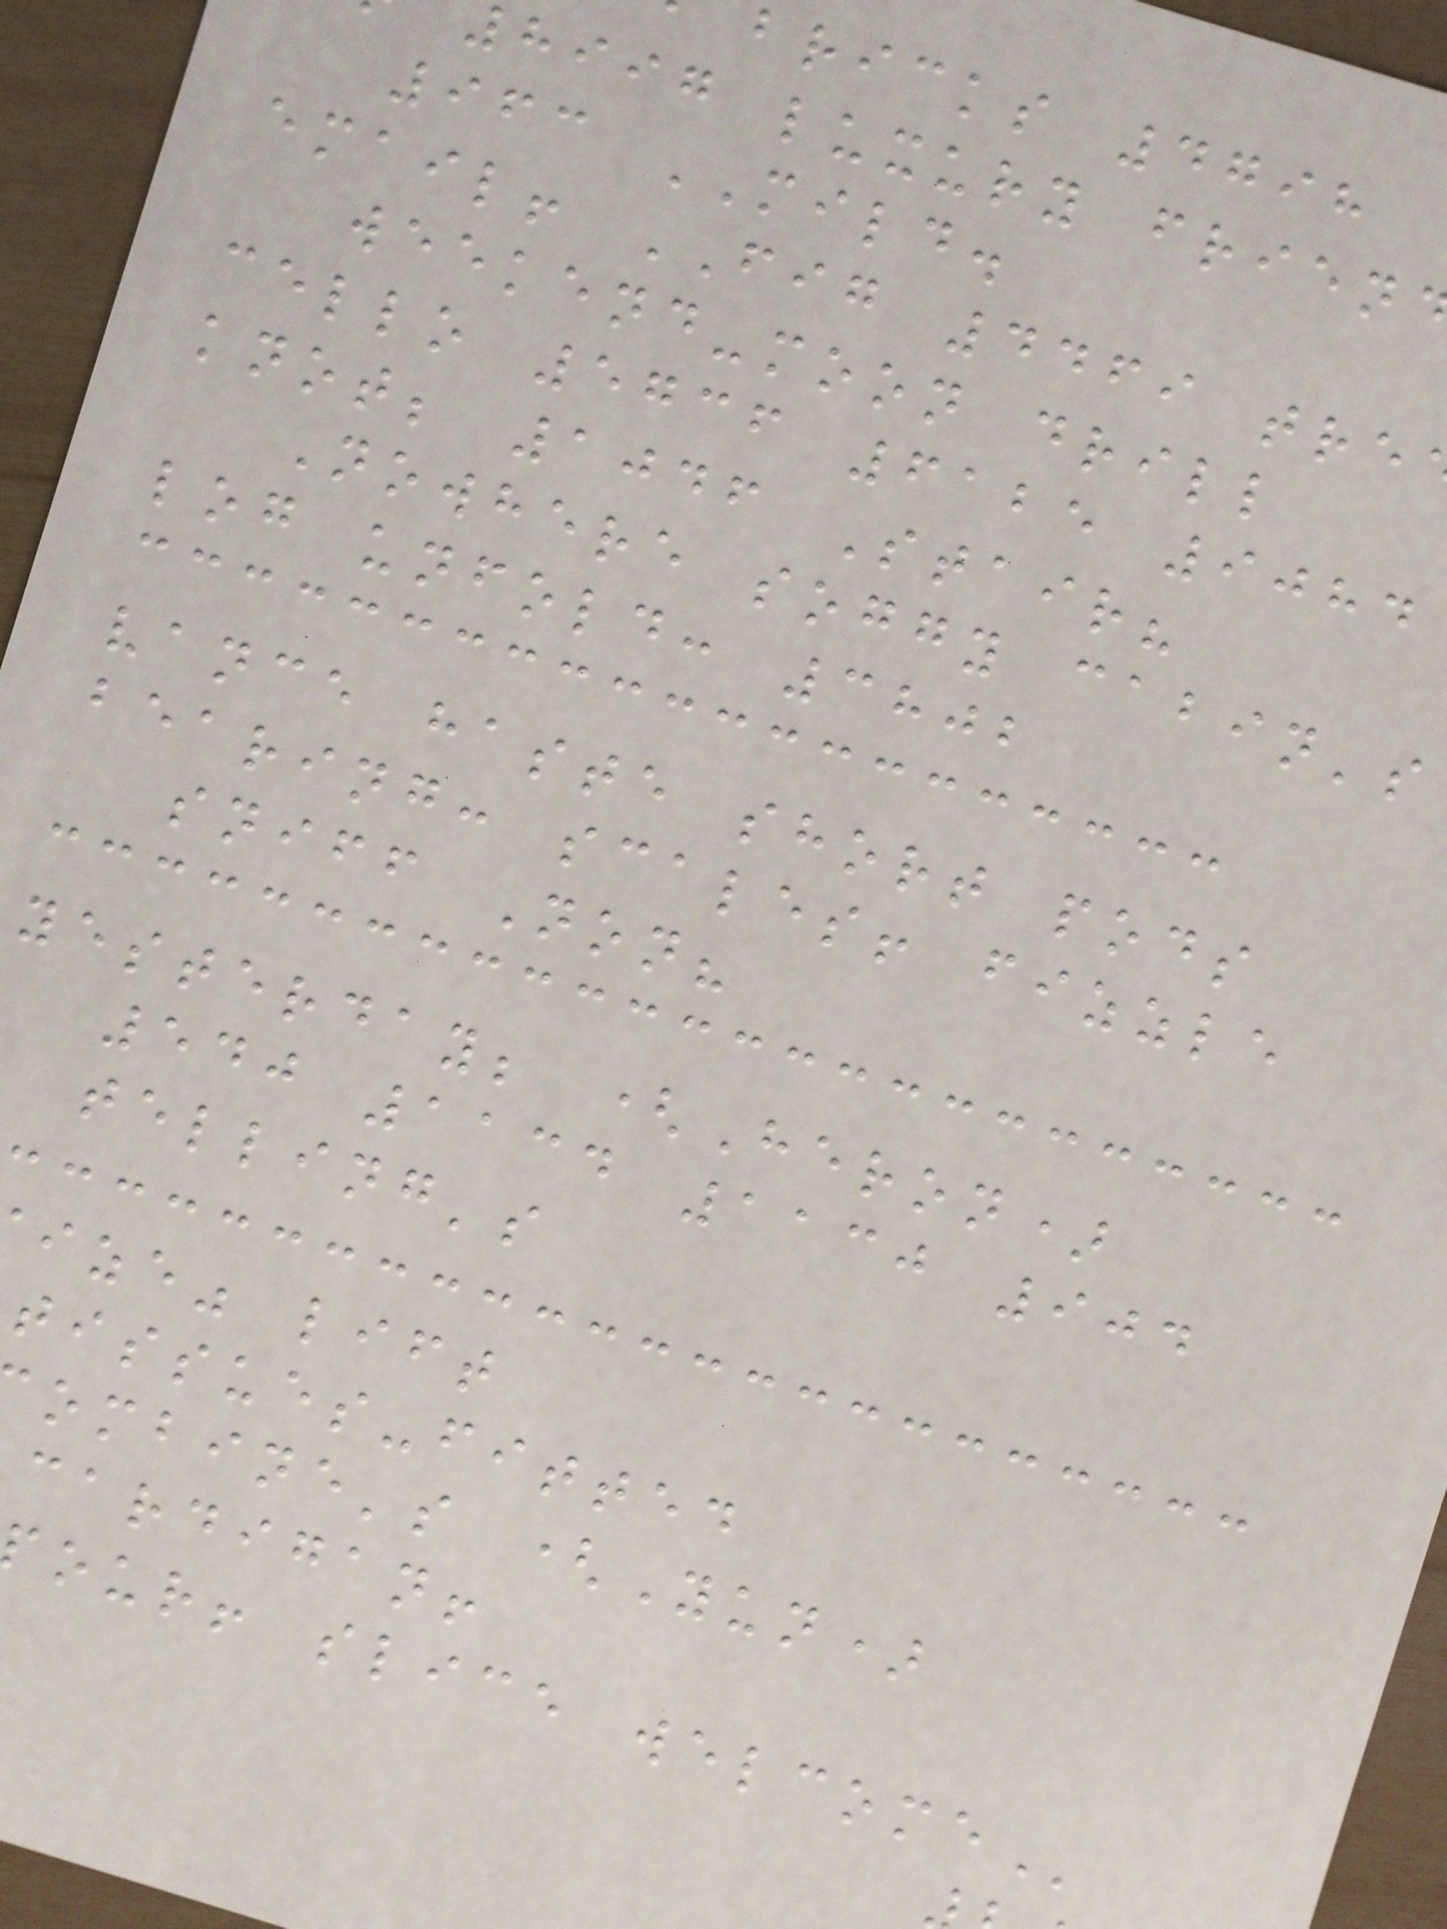bricks 4798
hiig luxury frien
963 MILD.
email! FIG 4469 tre
weekend-moon drill
cello 5736 6125 9084
knot; 1046 Stair?
Nowhere soggy cabin's
log unfold: 3802
vance haste short pods
bearing: scales! fizzle
sniff Non?
yesterday; (Heron)
540 1134 1130 904
telling's
ize" lift
tissues-fitted
ombine's (Yun)
cardigan!
our! slice
